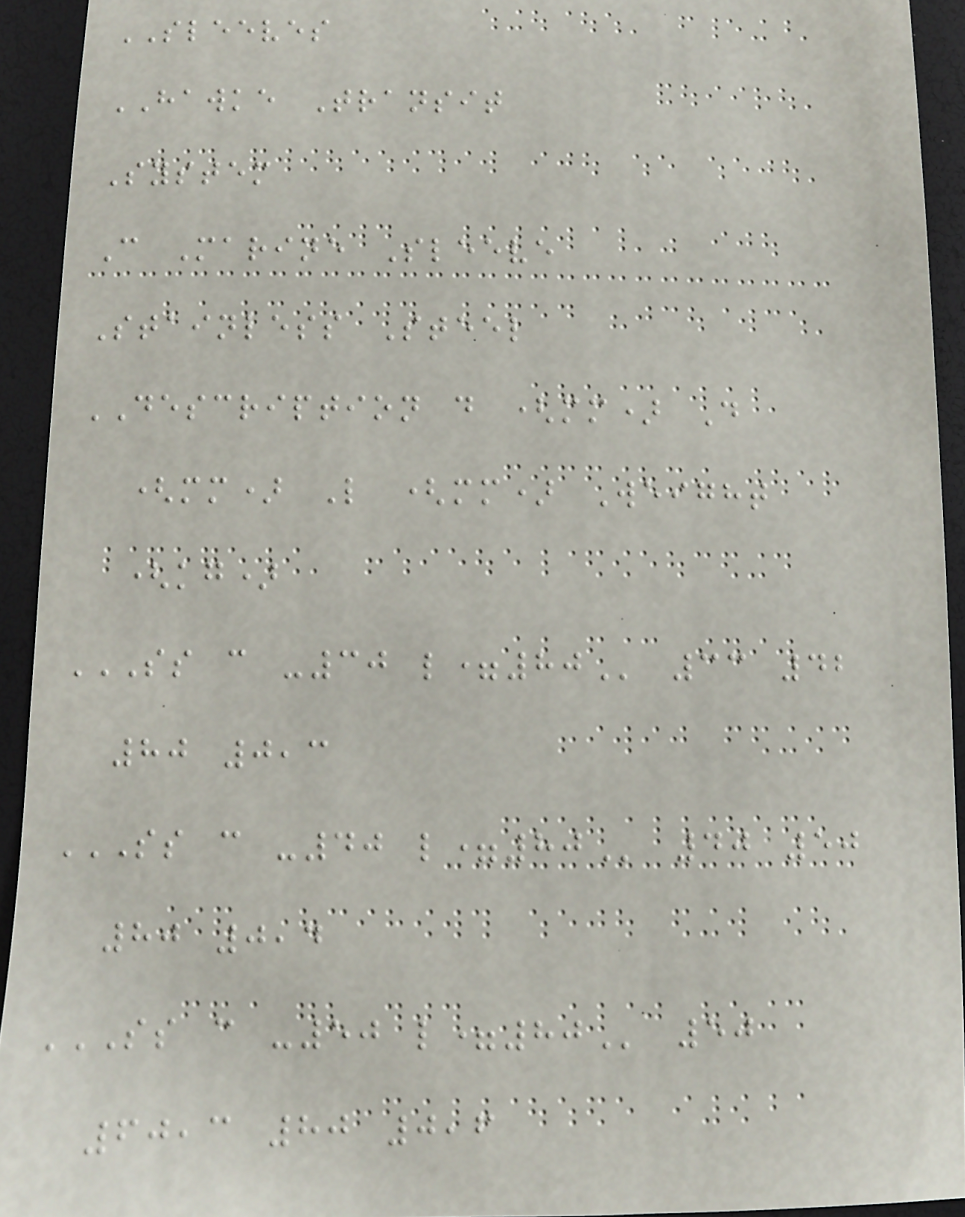SLEEVES
HAWKE Transit
System
C Marine Sleeve
Stainless Steel
DESCRIPTION d (mm) D
(mm) L (mm) Weight
(kg)
SS C -30 L=80 33 42
80 0,3
SS C -40 L=80 40 50
80 0,4
SS C -50 L=80 50
60,3 80 0,6
